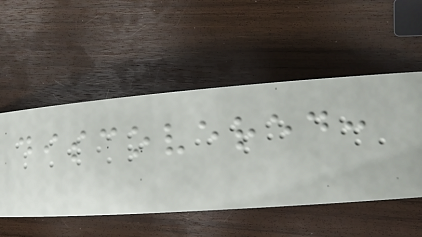discovered:
